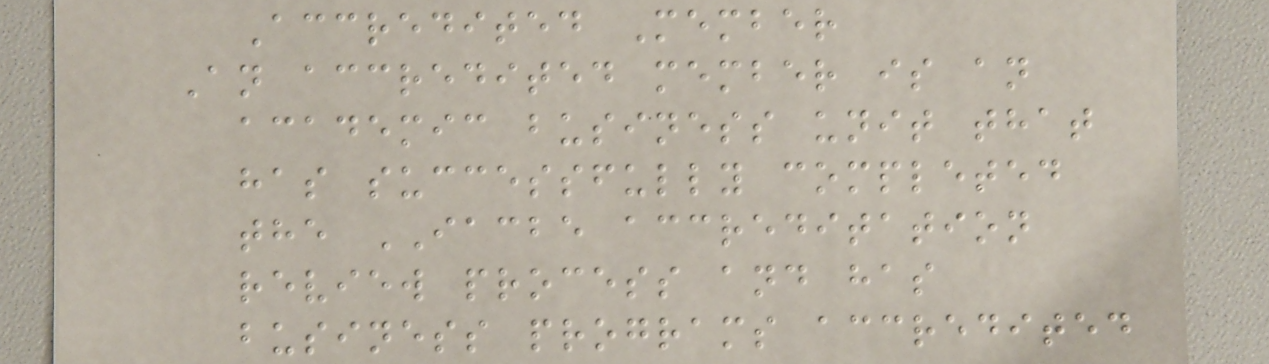Accredited Member
An accredited member is an
academic business unit that
has successfully completed
the IACBE accreditation
review process and has
business programs accredited
